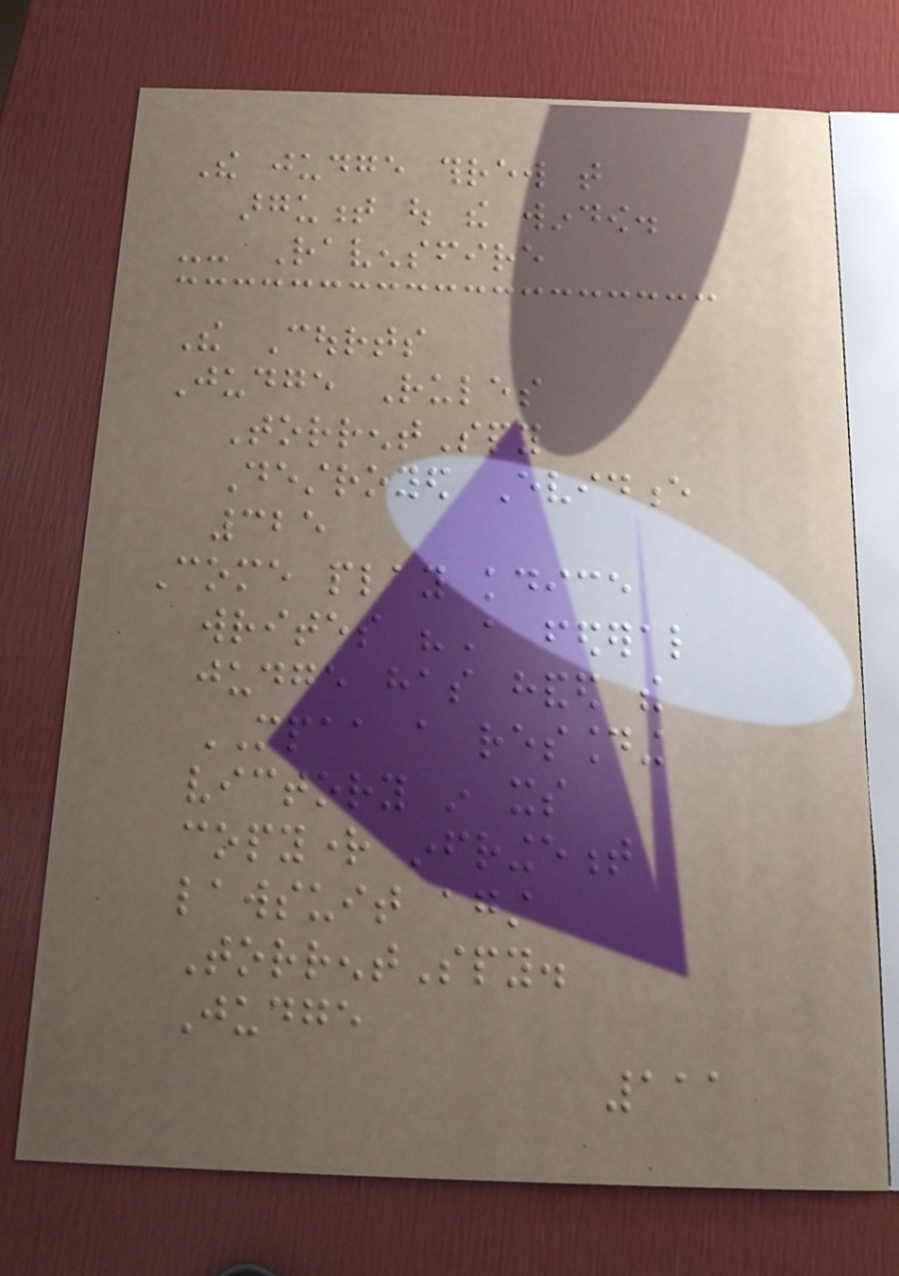The judge threw that
argument out the window.
-- Ravensfire
The Courts
Judge Rules
TorrentSpy
Destroyed Evidence
325
Come play kdice
writes "A federal
judge has handed the
MPAA a resounding
victory in its
copyright infringement
lawsuit against
TorrentSpy.
Judge
111
